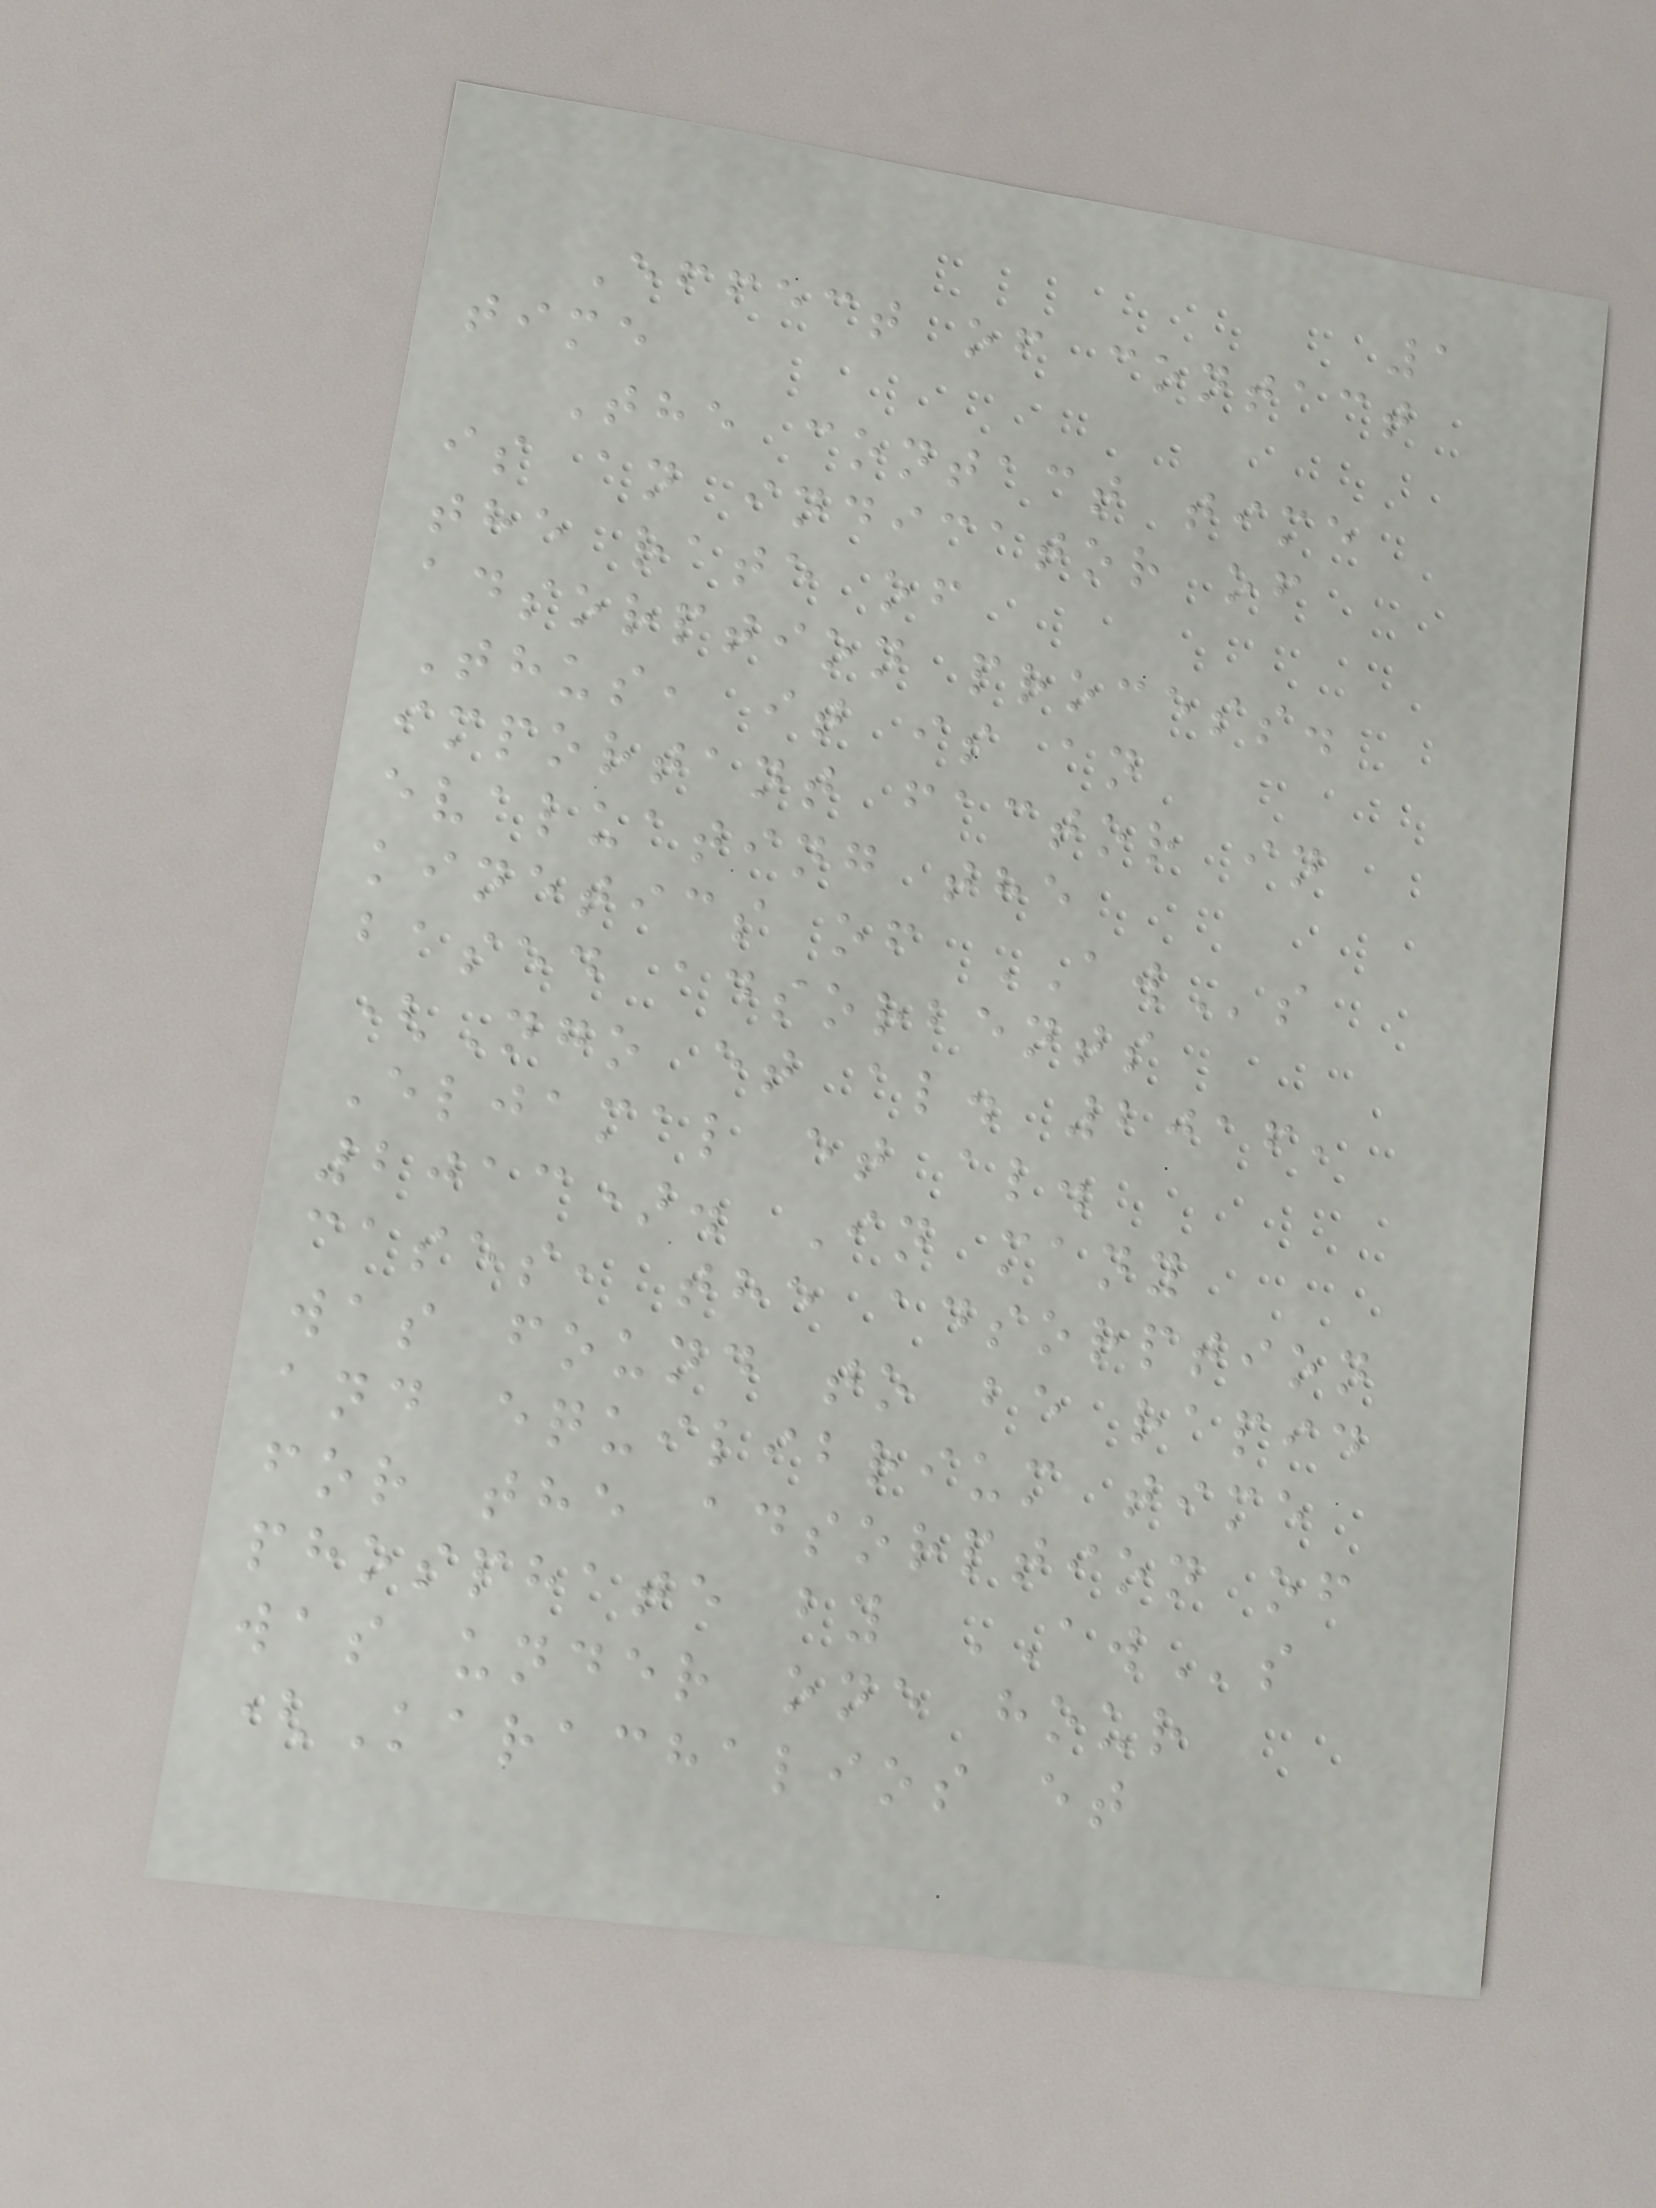1
Effect of contact
time
The contact time
is an indicator of
the rate of
adsorption process.
Thus, it is an
important factor in
evaluating the
kinetics of AWs
based adsorbents
(Ngo et al. 2016,
Eljamal et al.
2013). In many
cases, the adsorption
was found to be rapid
and equilibrium time
for the adsorption of
phosphate by AWs
was under one hour
(Karachalios et
